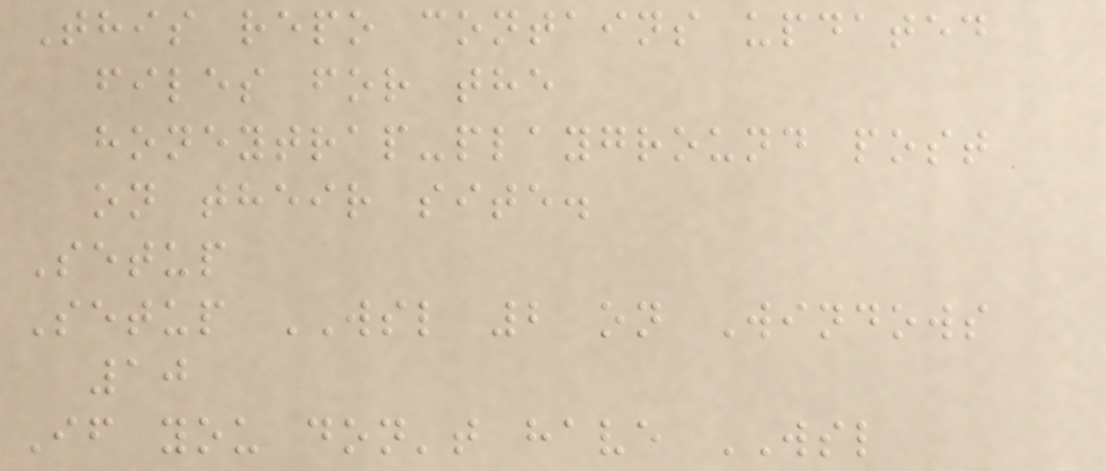This repo contains updated
files for the
honeytrap-playground post
on their site.
Setup
Setup WSL 2 on Windows
10
If you don't have WSL
